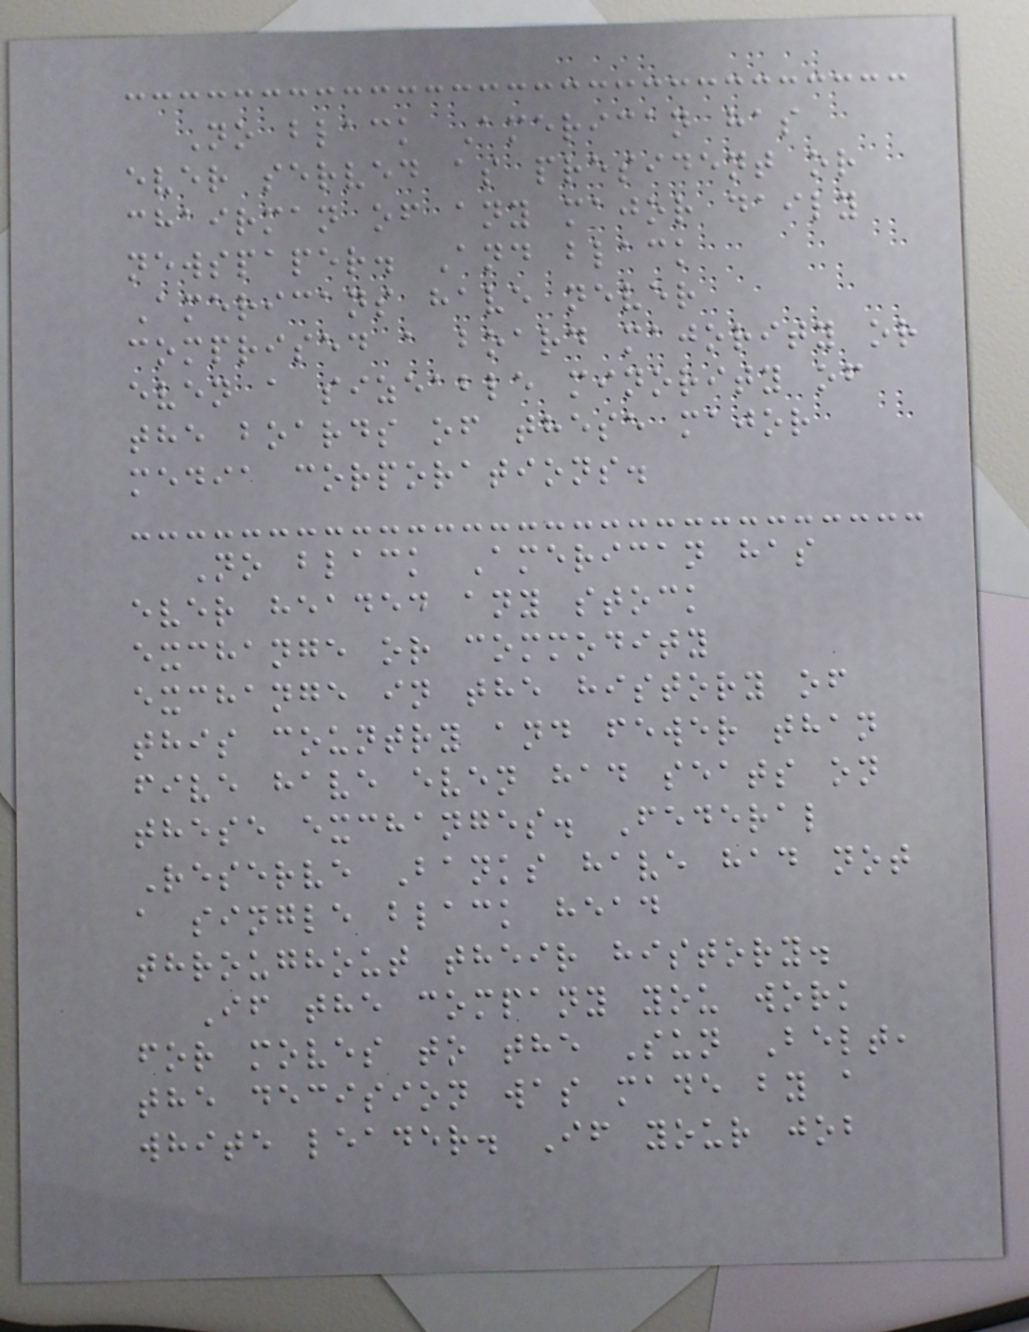No black American has
ever served as president or
chairman of any major daily
newspaper. And black
Americans have never
comprised a board majority or
even a sizeable minority of
the boards of these major
media corporations.
No black American has
ever headed any stock
exchange or commodity
exchange in the history of
this country and fewer than
five have even had seats on
these exchanges. Federal
Reserve Banks have had not
a single black head
throughout their history.
If the company you work
for moves to the Sun Belt,
the decision was made by a
white leader. If your job
